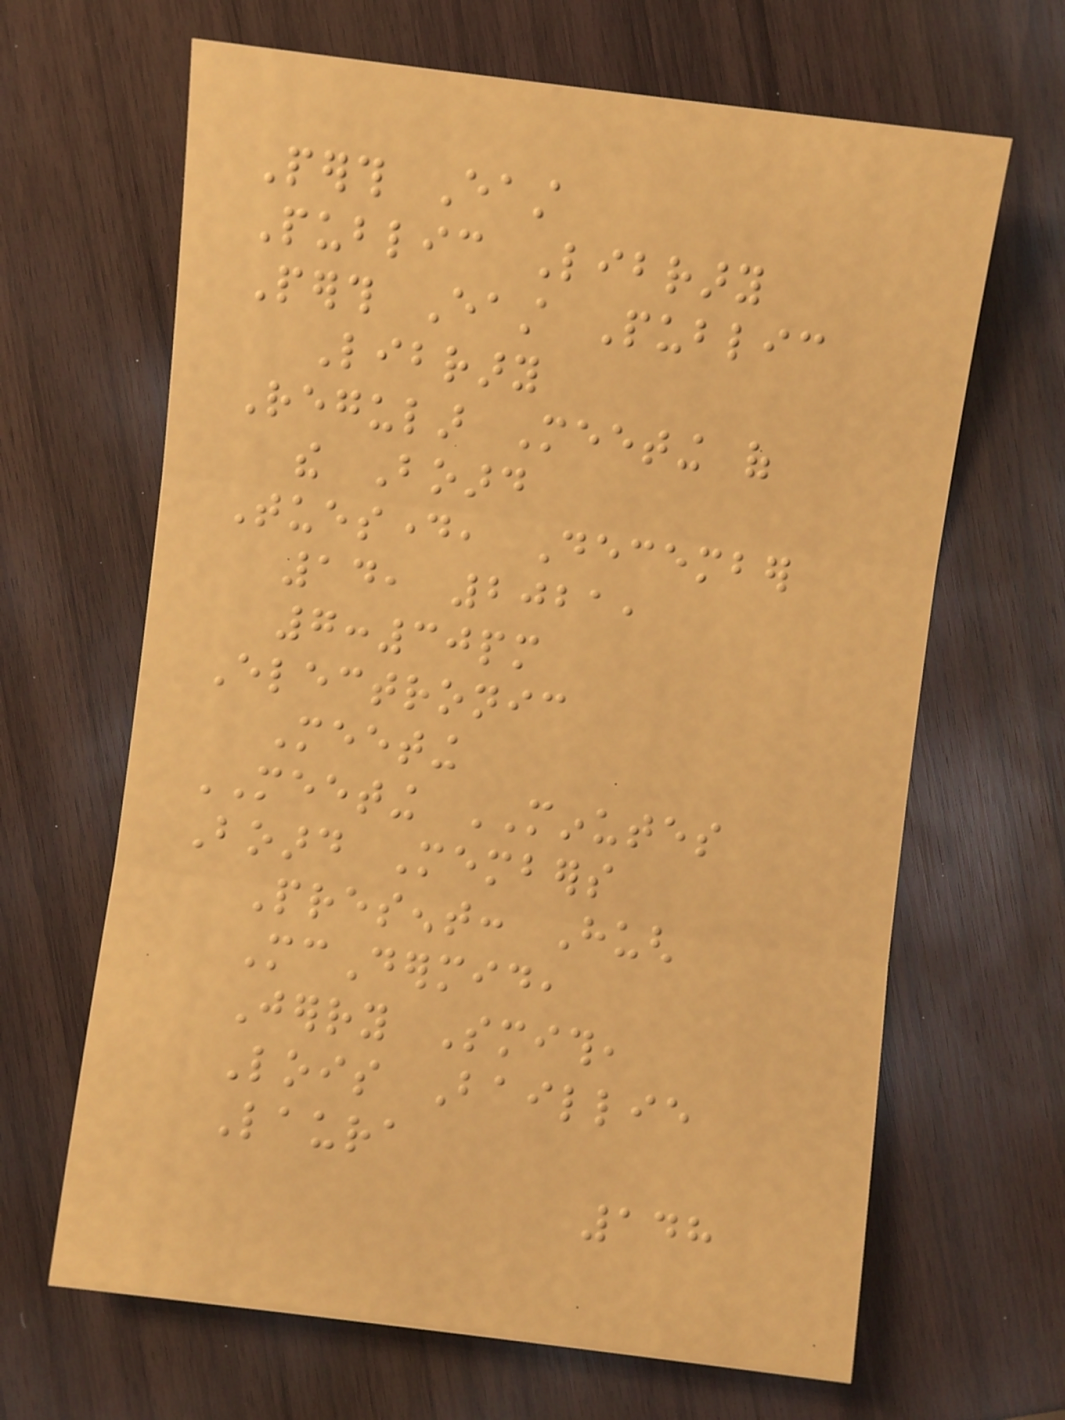Perth East
Public Library
Perth East Public
Library
Regular Meeting of
the Board
Tuesday, December
14, 2021,
7:30pm
Electronic
Meeting
MEETING MINUTES
Board Members
Present: Hugh
McDermid,
Jerry Smith,
Lois Baillie
Laura
148
